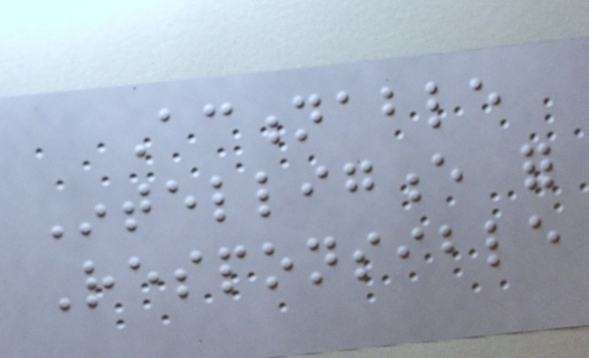Actionable
Intelligence for
Responsible
